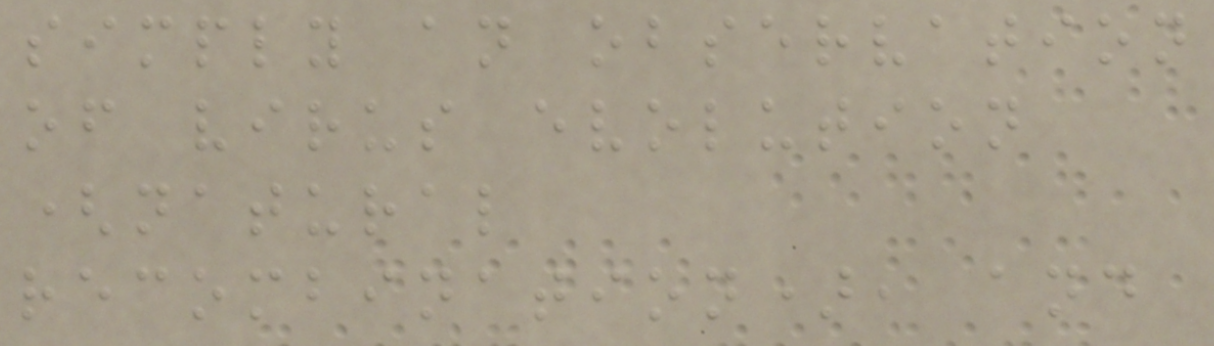simply an observation
of virus evolution
(natural
recombination), and
